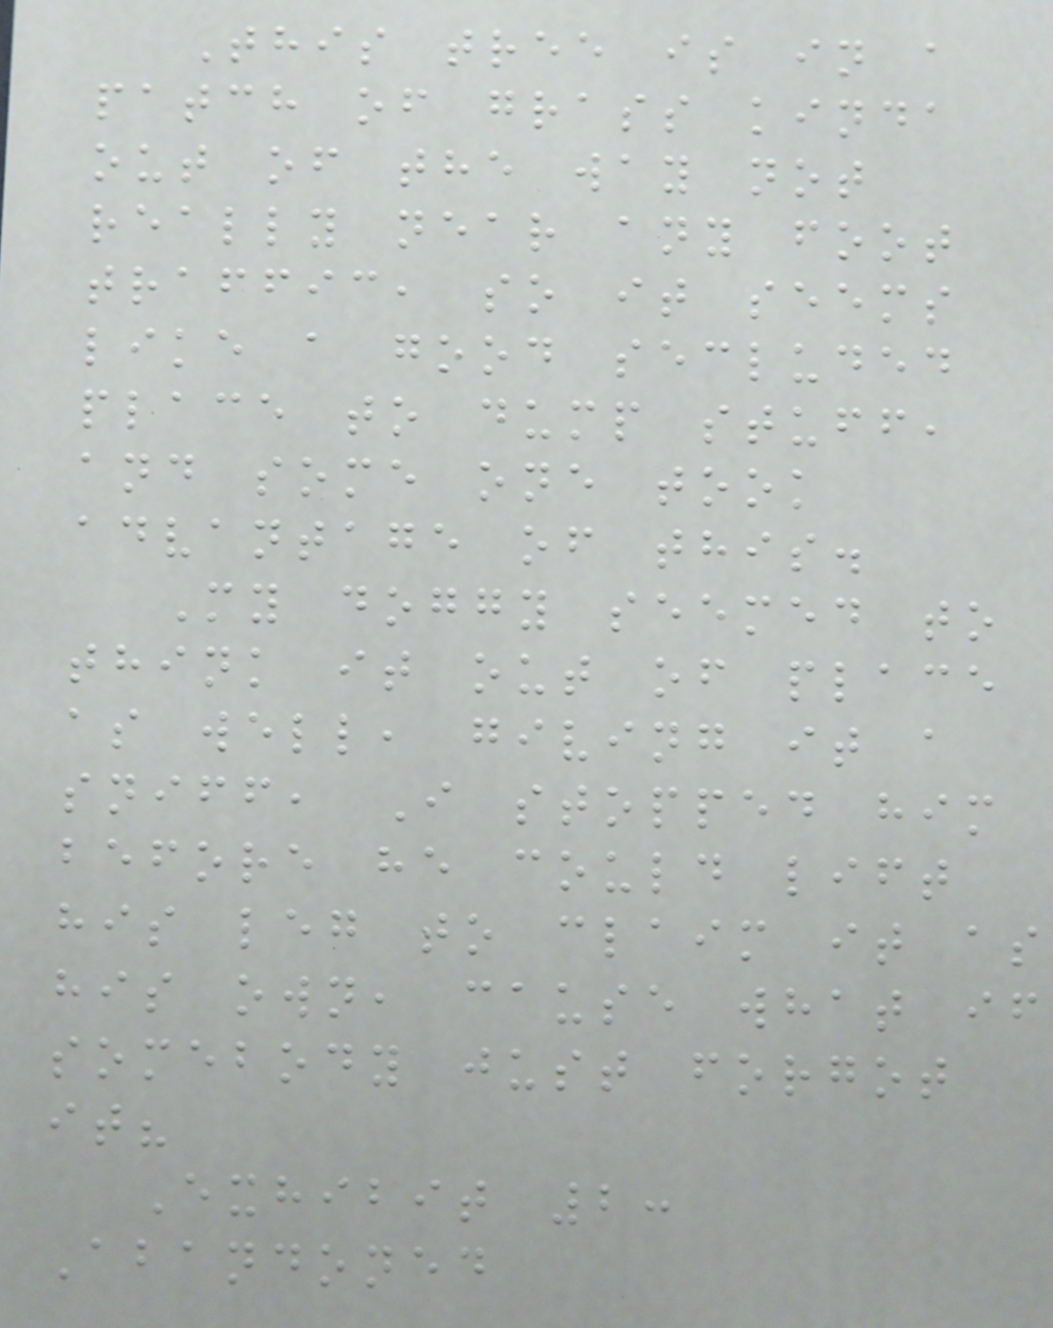This tree is in a
patch of grass kinda
out of the way not
really near any foot
traffic, so it seems
like a good secluded
place to dump stuff,
and some one took
advantage of this.
My doggy seemed to
think it out of place
as well, giving it a
sniff, I stopped him
before he could lift
his leg to claim it as
his own, cause what if
somebody just forgot
it?
Exhibit 2:
Abandoned
